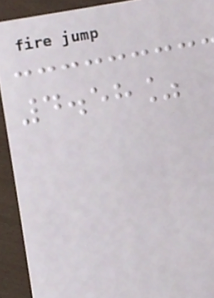4.58%
